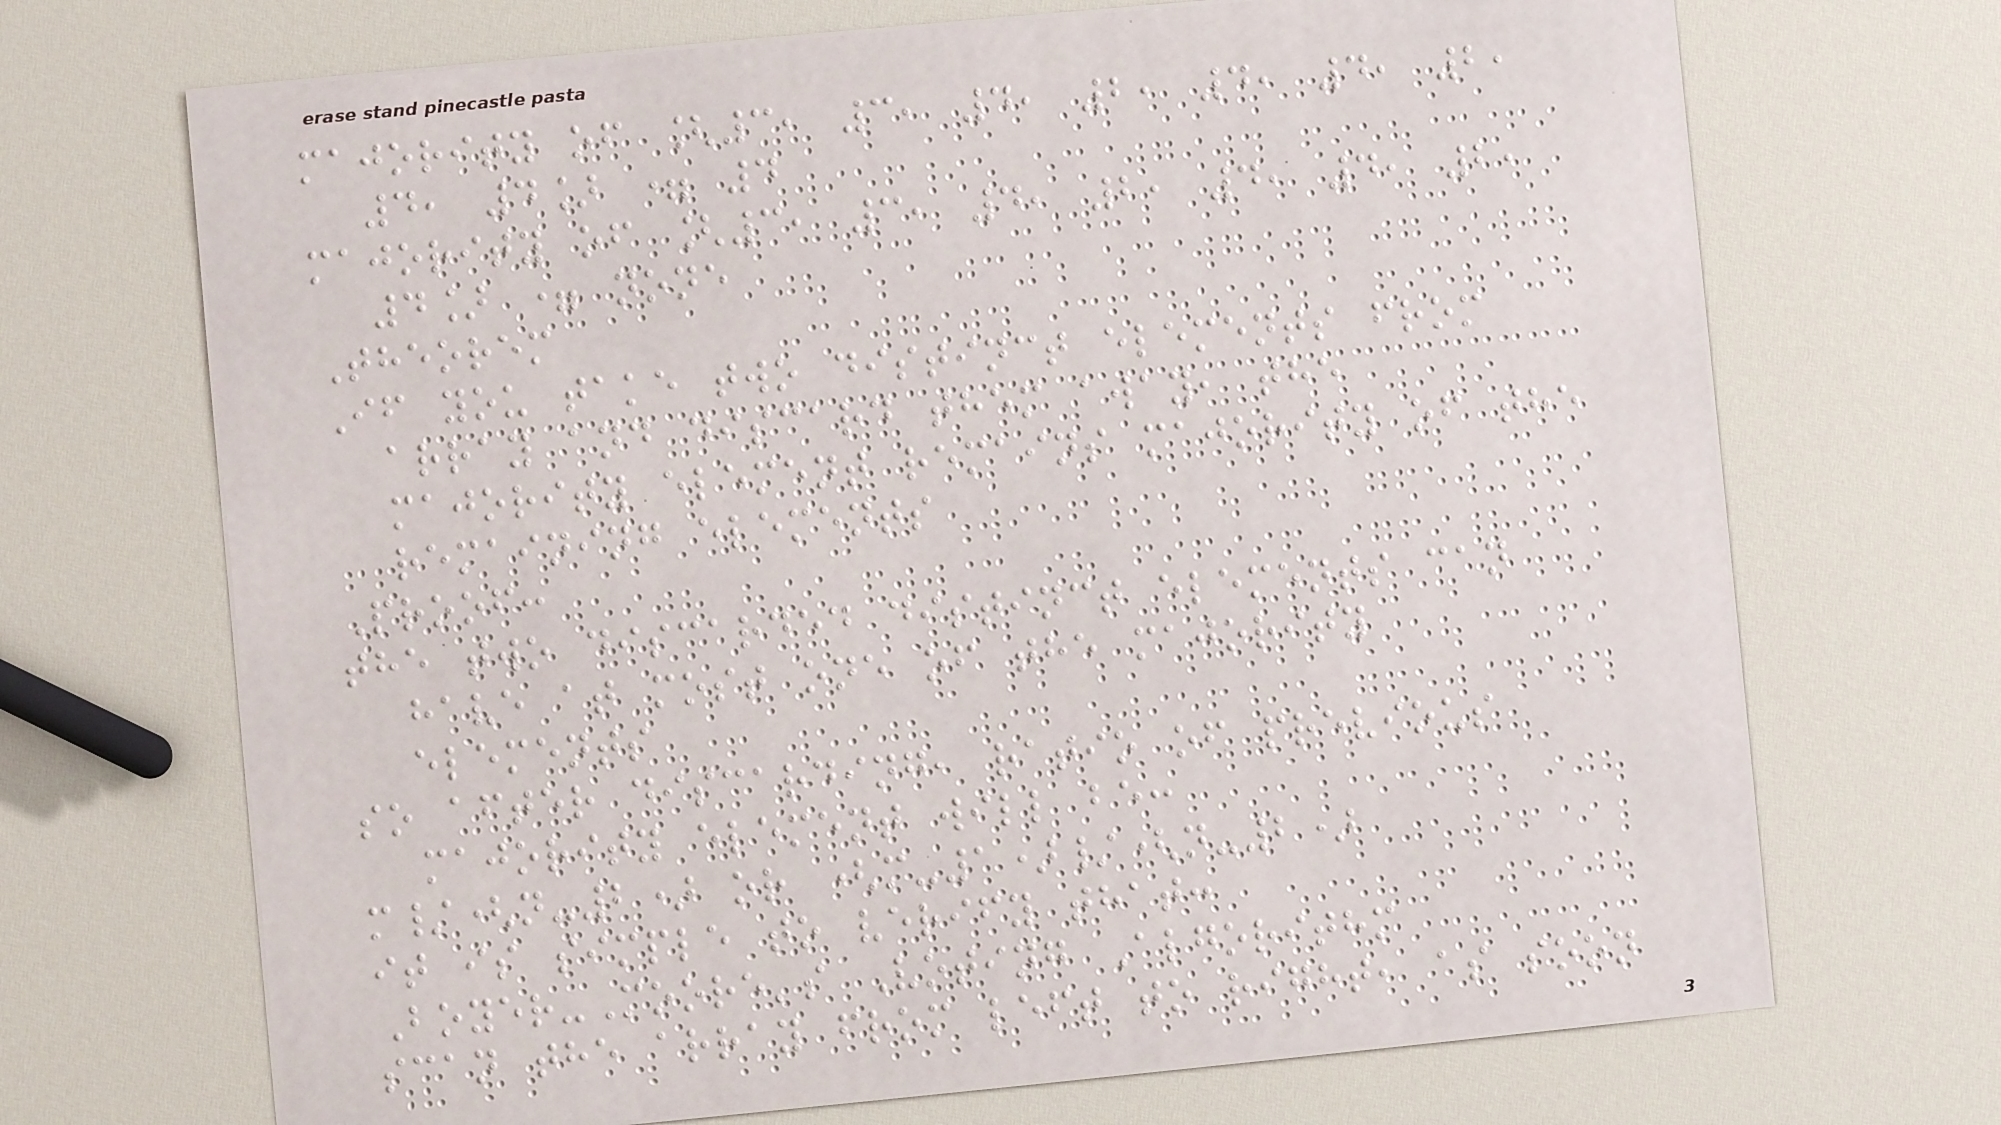majority of [3, 3, 4, 2, 4, 4, 2,
4, 4] = 4
majority of [3, 3, 4, 2, 4, 4, 2,
4] = none
Theorem
If you take two distinct elements from
array and discard them away, the
majority element remains majority of the
remaining elements
Proof:
the two discarded distinct elements can
have at most one of the majority
elements
so after discarding, ratio of previous
majority element will be:
m/(n-2) or (m-1)/(n-2)
it is simple to verify that:
Boyer-Moore's Voting Algorithm
scan the array from left to right, as soon
